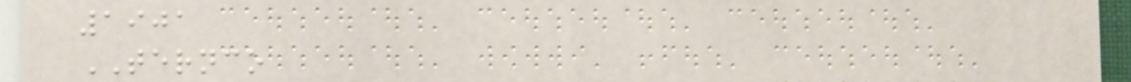1901
TERNCO
